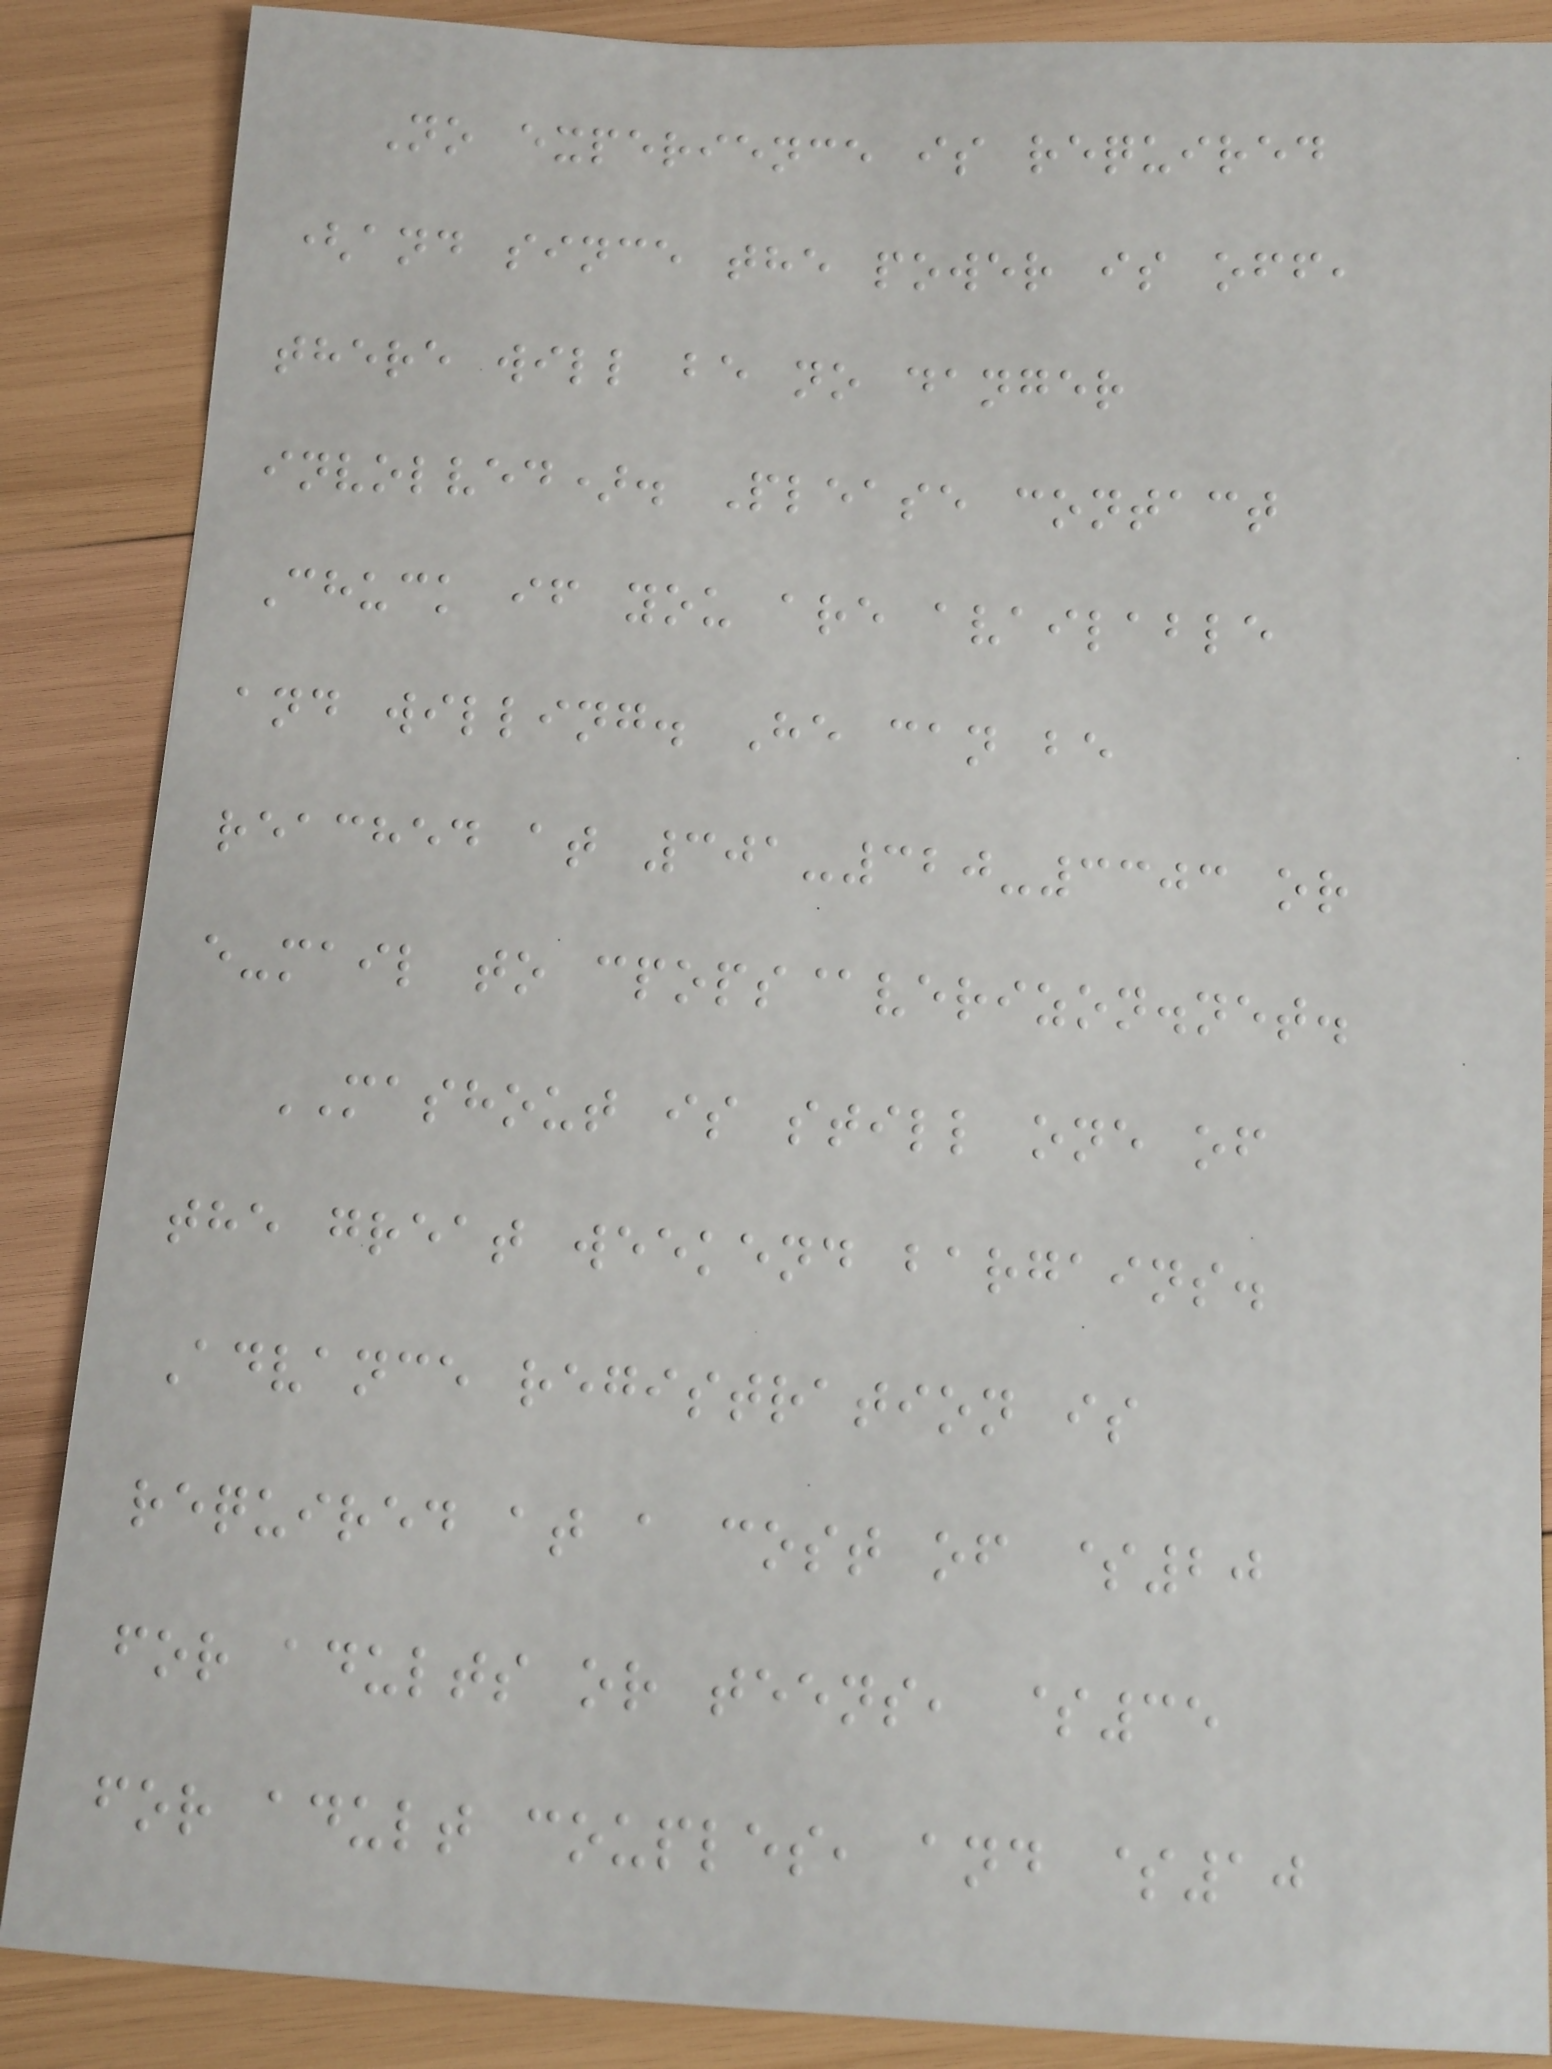No experience is required
(and since the power is off,
there will be no danger
involved). Please contact
Chuck if you are available
and willing. He can be
reached at 301-320-3303 or
e-mail to cpops@verizon.net.
MASHOUT is still one of
the great weekend bargains.
Advance registration is
required at a cost of $20
for adults or teens, $35
for adult couples, and $10
